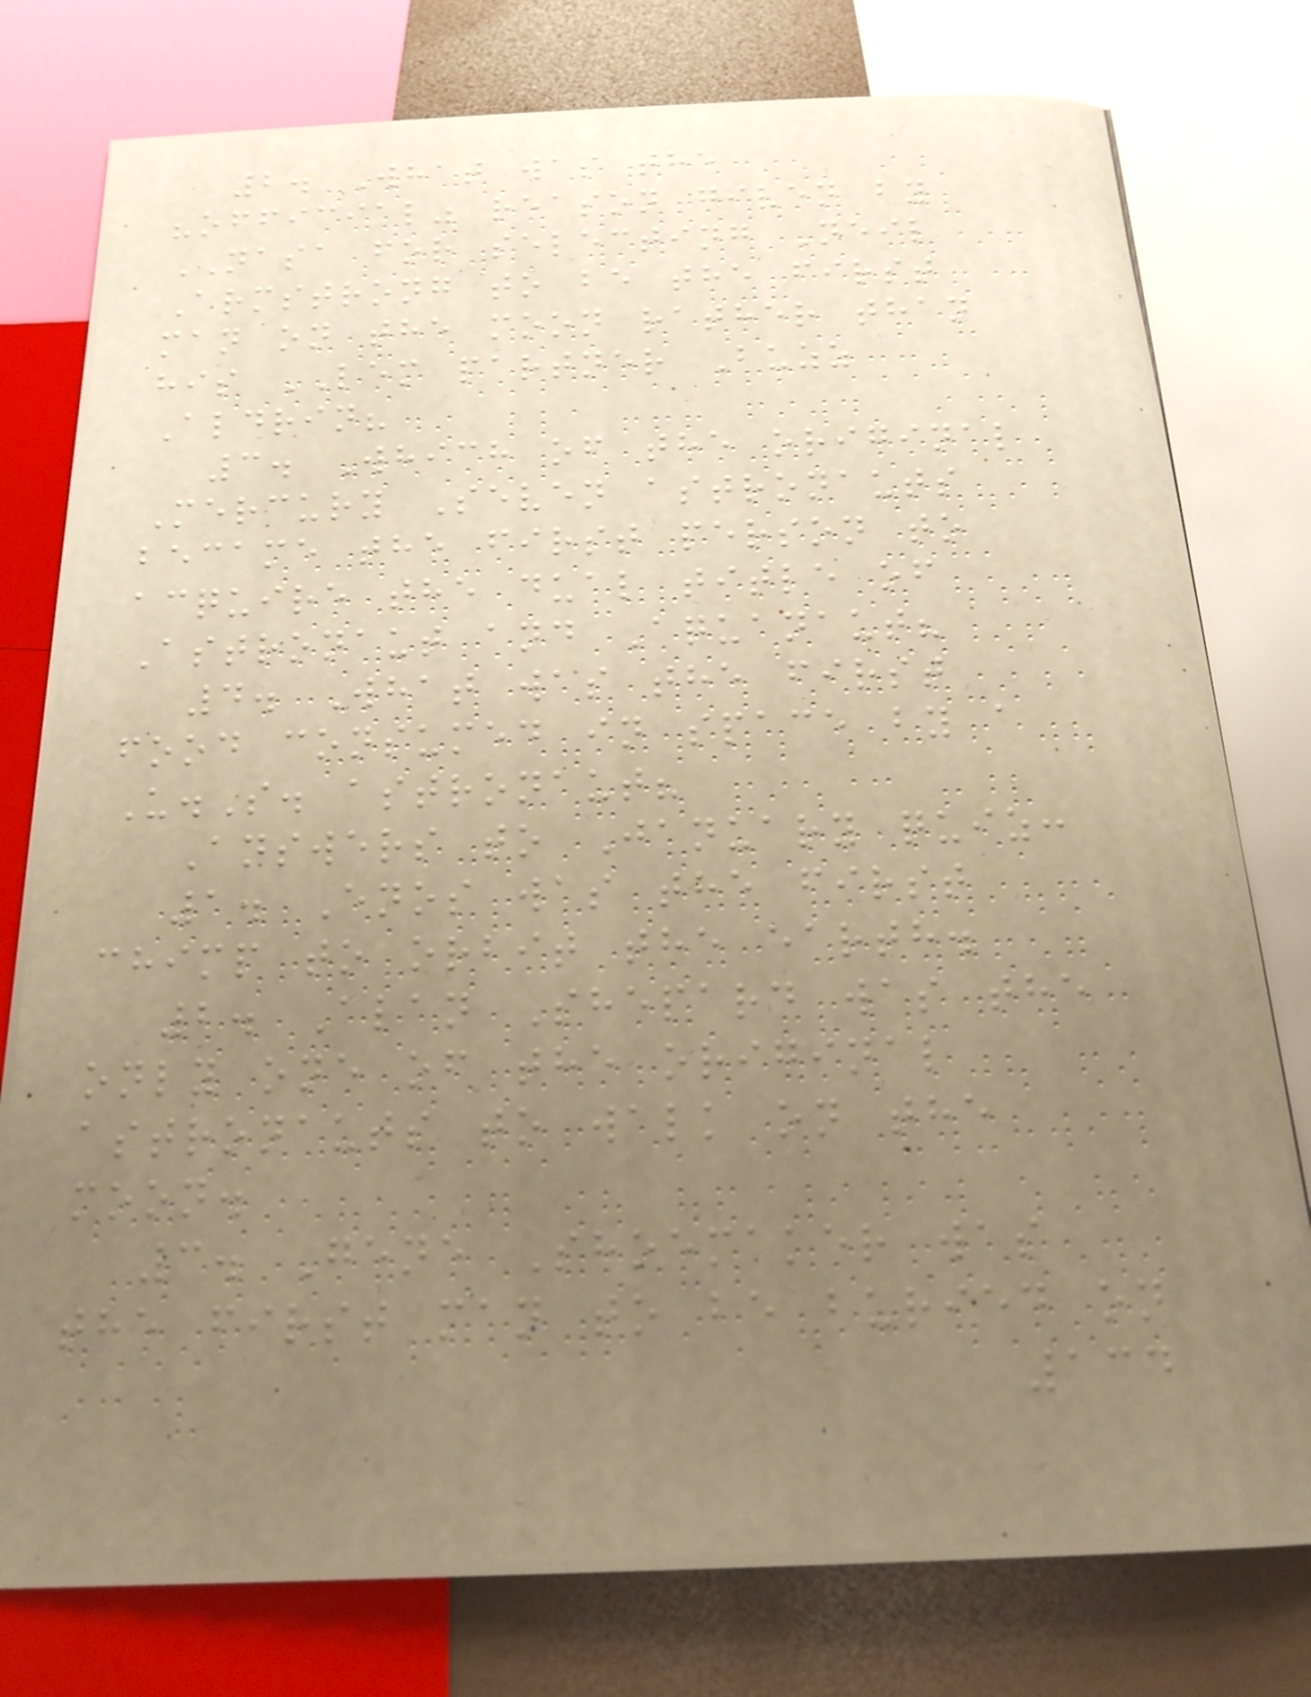2. What was the
"official" reason given by
NASA for selecting Neil
Armstrong to be the first
man on the moon rather than
his LEM partner Buzz
Aldrin?
3. Which of the original
Mercury Seven astronauts
became the first person to
acquire the dual title of
Astronaut and Aquanaut?
4. What was the first
food consumed in space by a
U.S. astronaut?
Answers to January quiz:
1. Enos was the first
chimp to orbit the earth.
2. Alan Shepard was the
only one of the original
astronauts to walk on the
moon.
3. Gene Shoemaker was
the first man to be buried on
134
